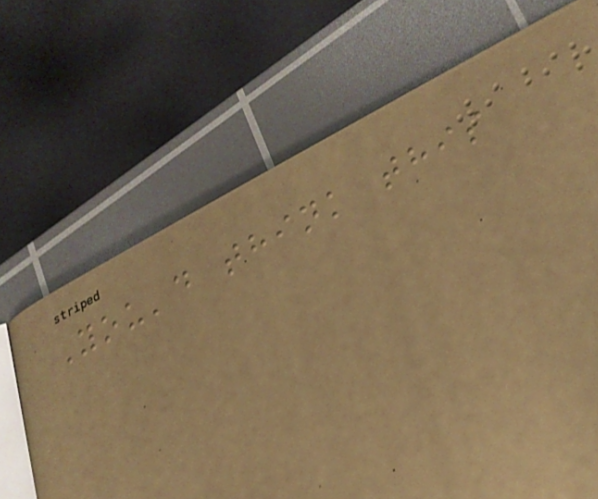You'd think this
